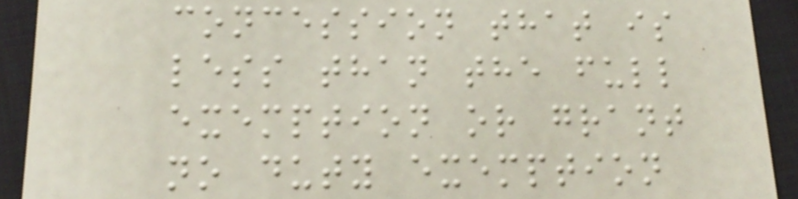concession that is
less than the full
exemption or grant
no duty exemption
